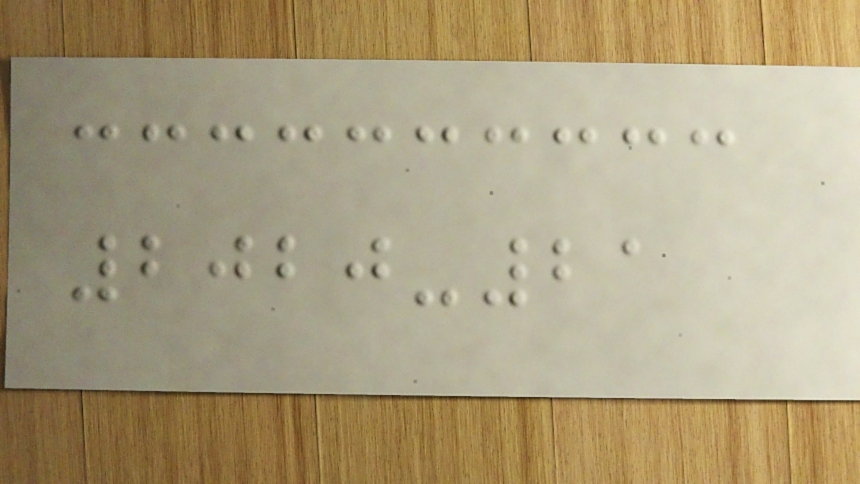2020-21
